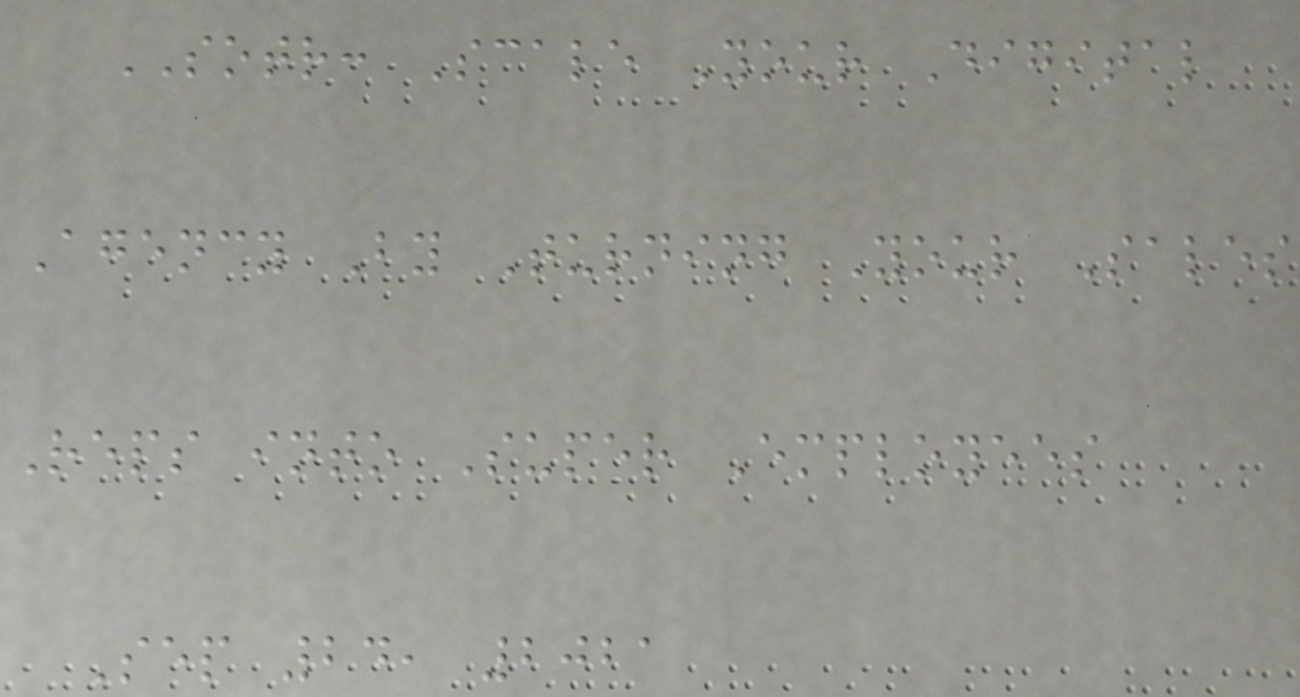SOTR: Scale Your Digital
Agency By Turning Your Sales
Reps into Super Employees
Sep 24, 2021
